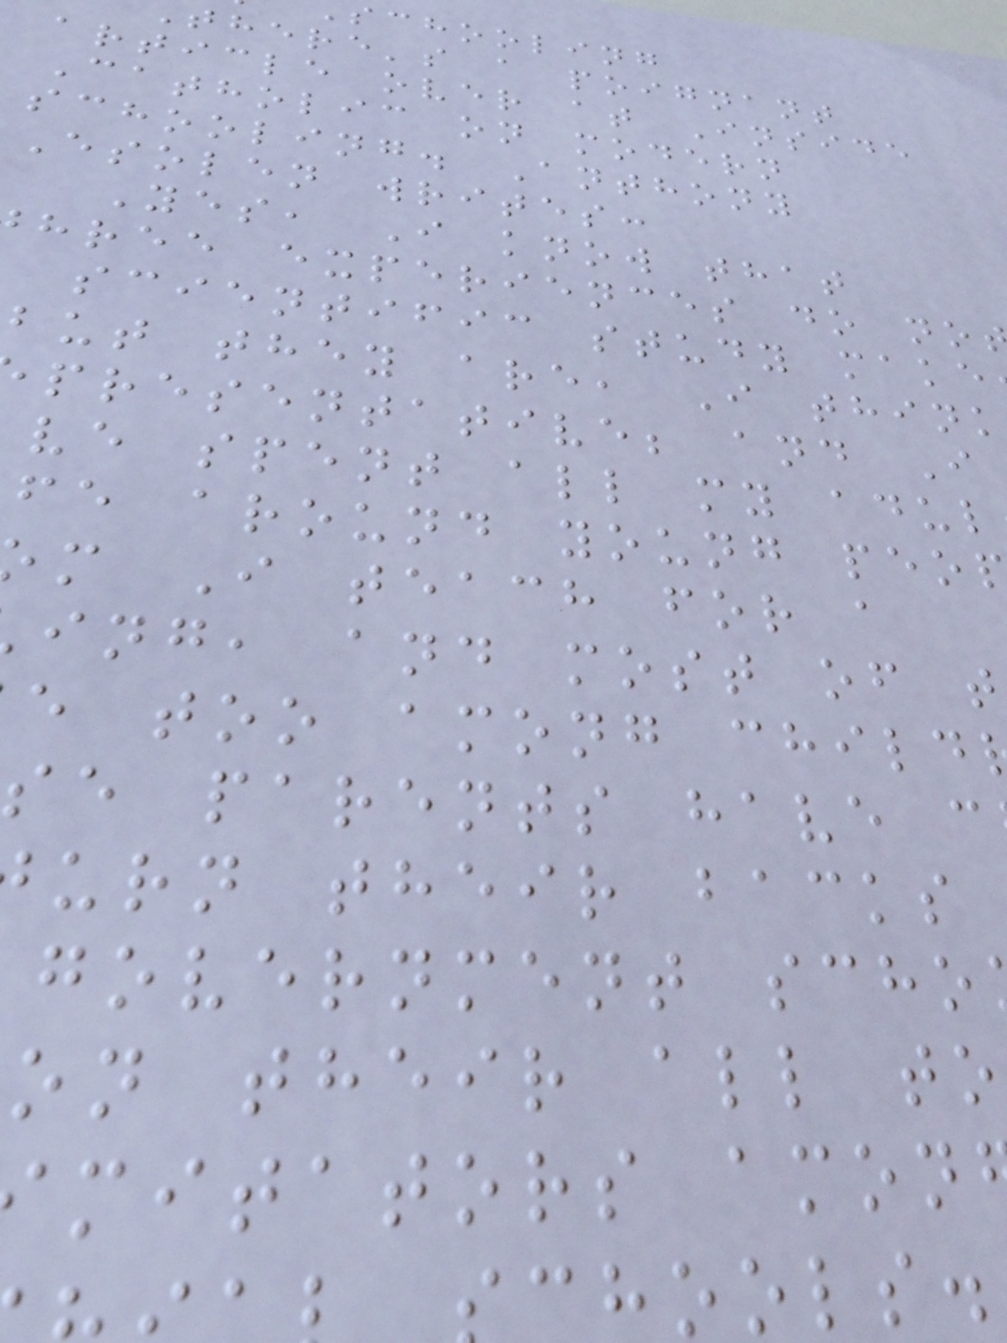schooling
there's a poignant
article over at Inside
Catholic on modern
schooling. Anthony
Esolen writes:
Yes, I know that
hree experiences do no
scientific study make
but they are, I think
presentative; and I
ve spent all my adul
fe around young peo
m I teach for a
ing, and most of t
e too among child
se parents have c
urn their backs
government scho
on their all to
mitators amon
hools.
